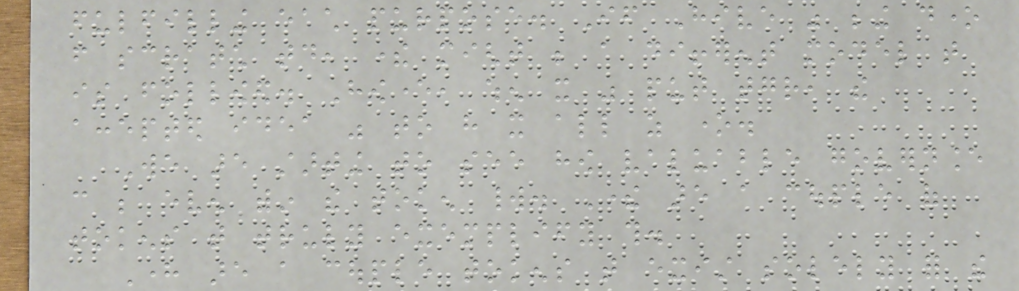fulfilling each purpose. If Hive was being done
from scratch today, there might be a different model that
is followed. However, when it was put together, the
accepted idea was to have it all as one.
We are starting to see how valuable governance
can be even within the token world. There are a couple of
tokens that truly exemplify this.
Here are a couple tokens that exist solely for the
